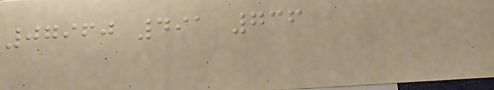07960 491 736
